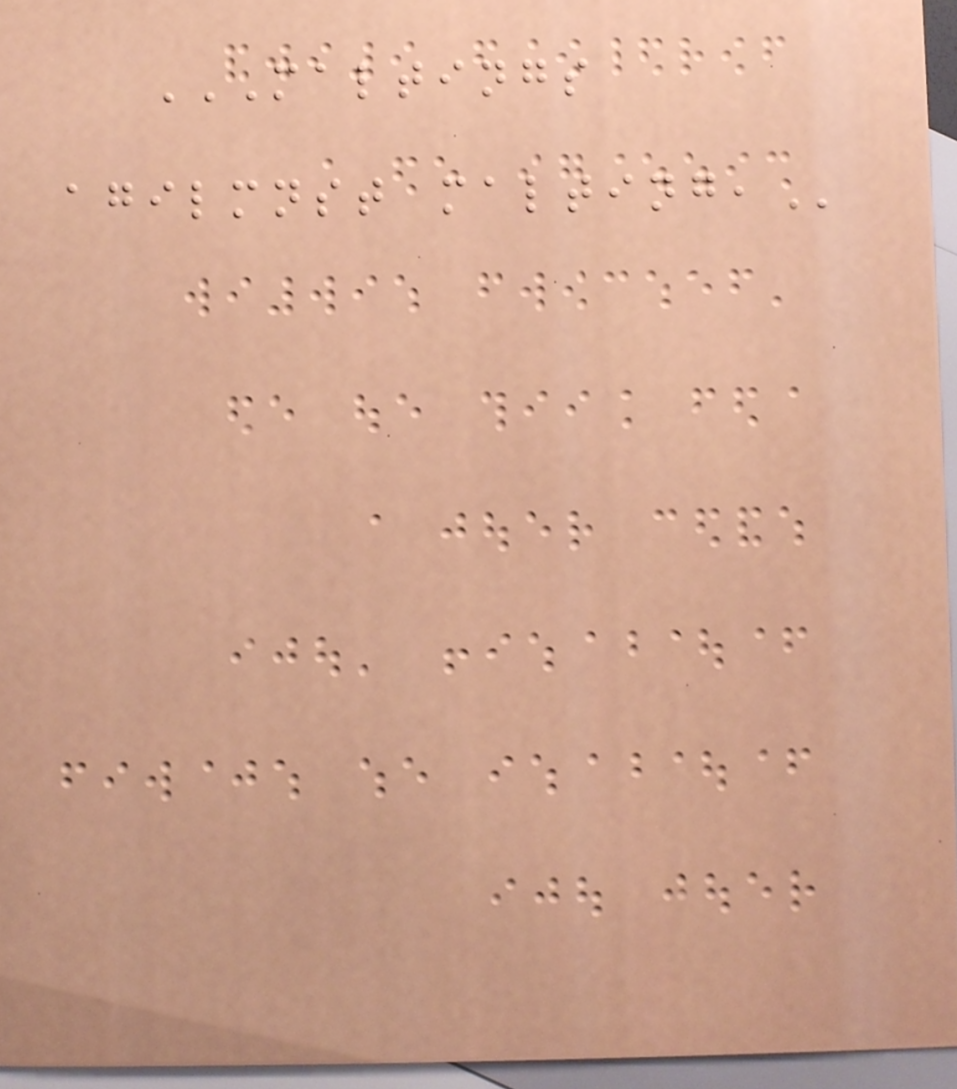MALTINGS
AGILMNST MALTING,
